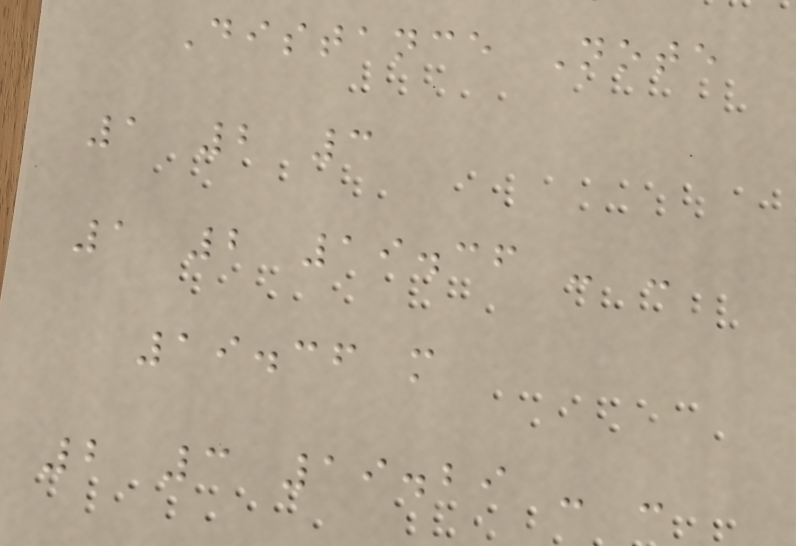Distance Note
1 2 3
1 2 19.36 - -
19.36 m
2 3 19.29 - -
